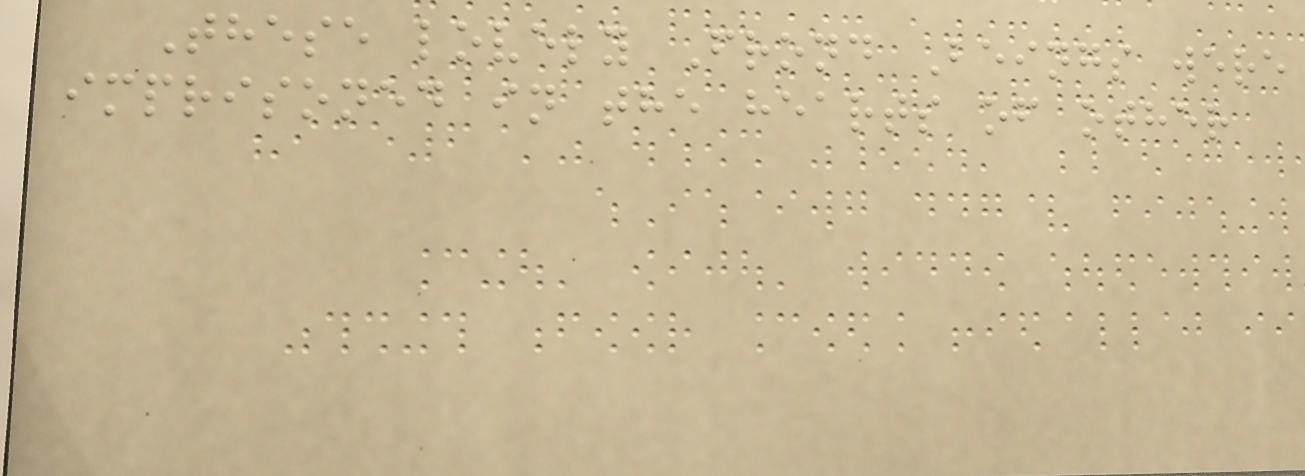These lovely Frond Beings were
imprisoned in the hearts of other
